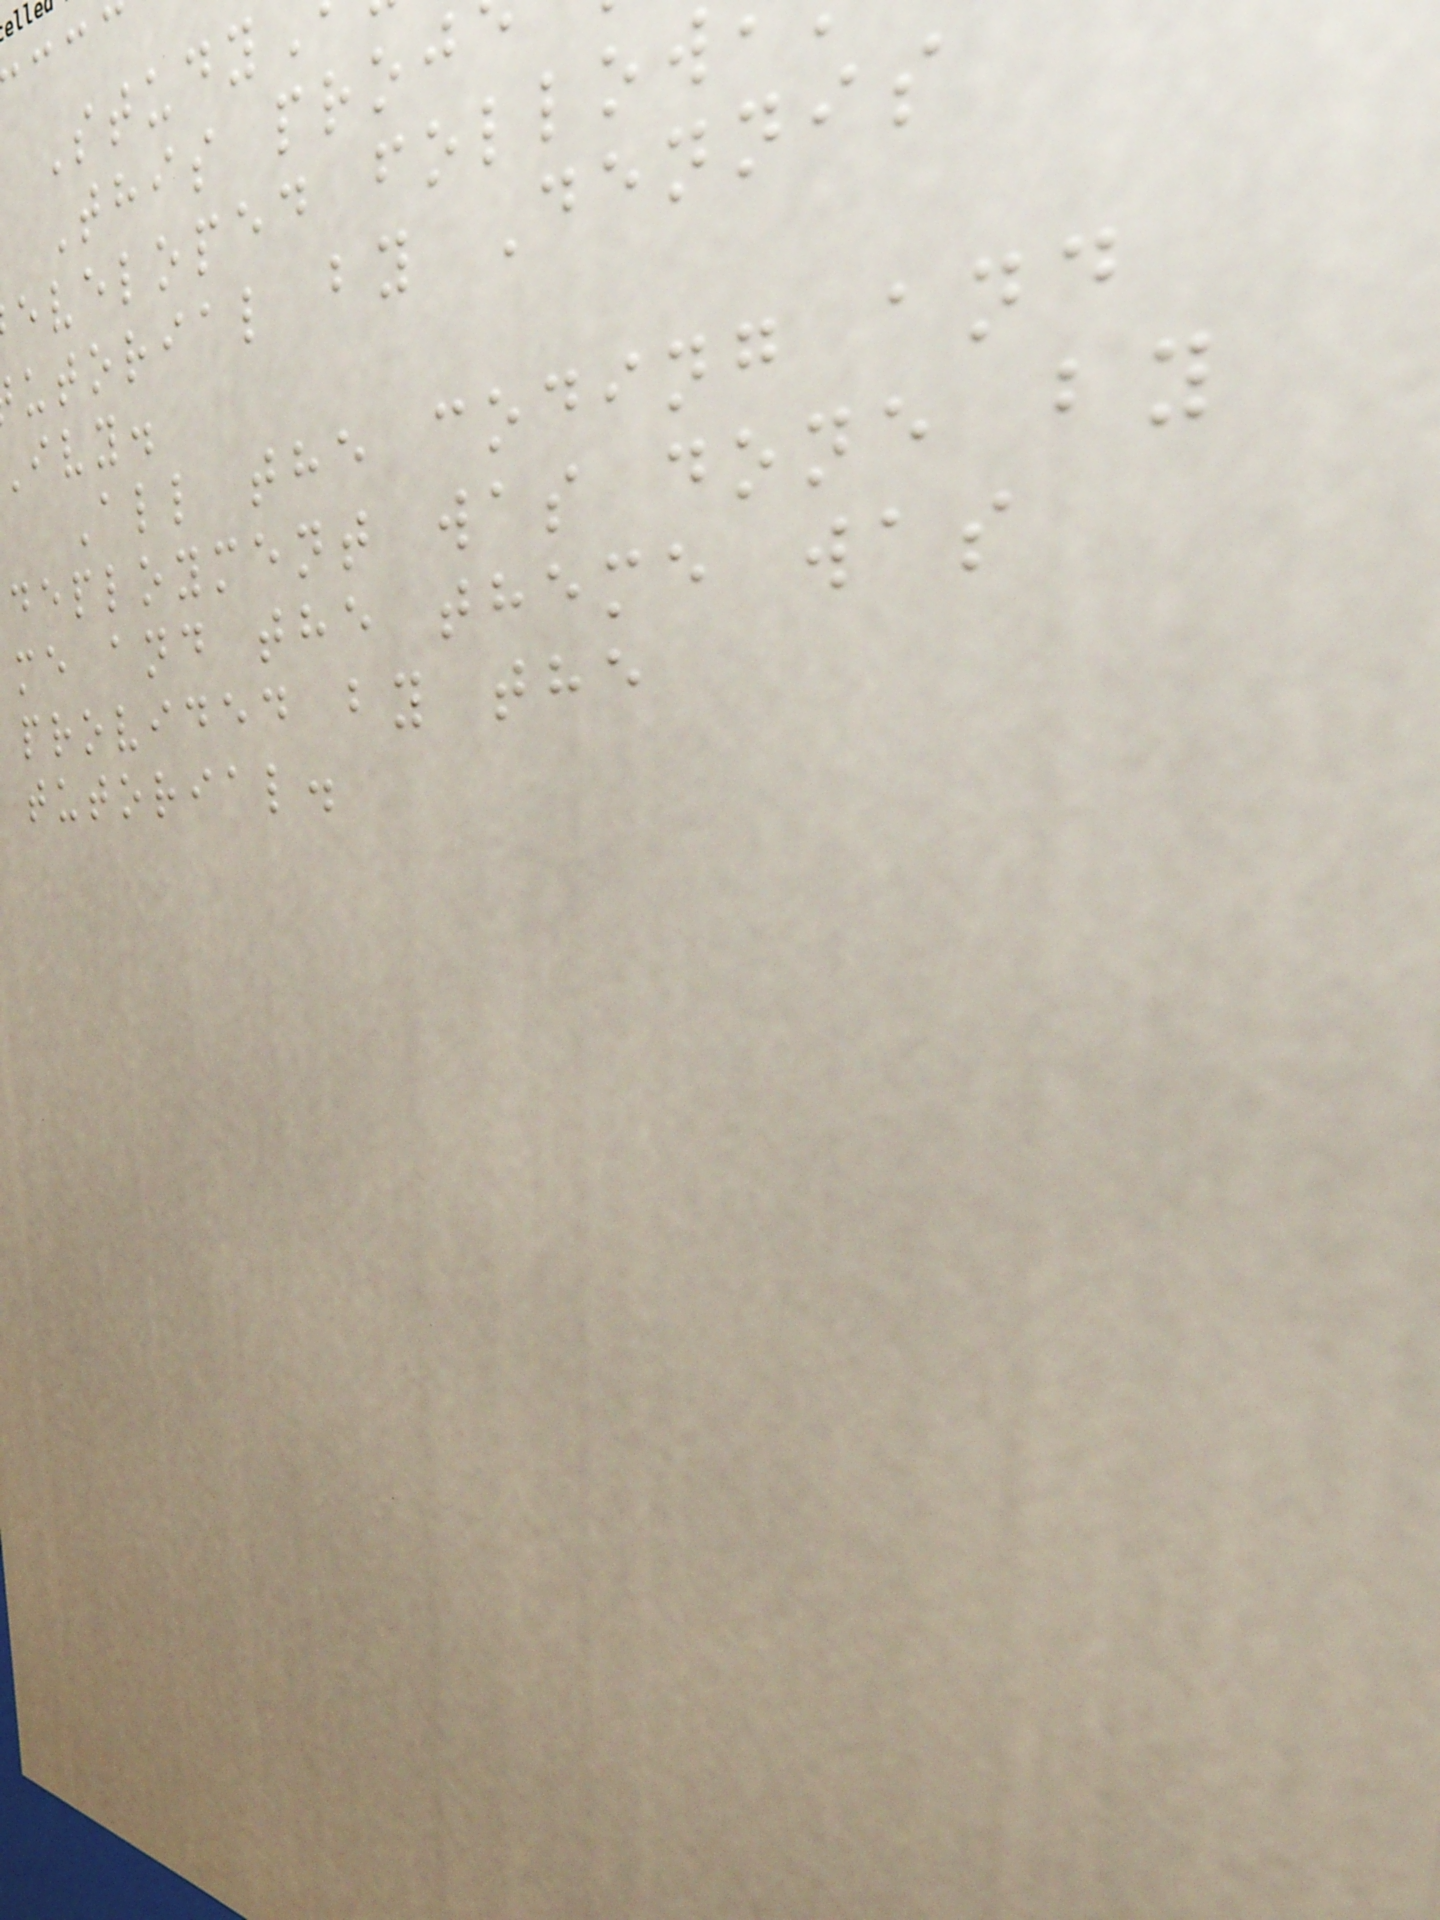Study
This proj
eveloped follow
utorial by Dennis
ivy.
All the coding and
deployment was done by
me and the theme was
provided by the
tutorial.
